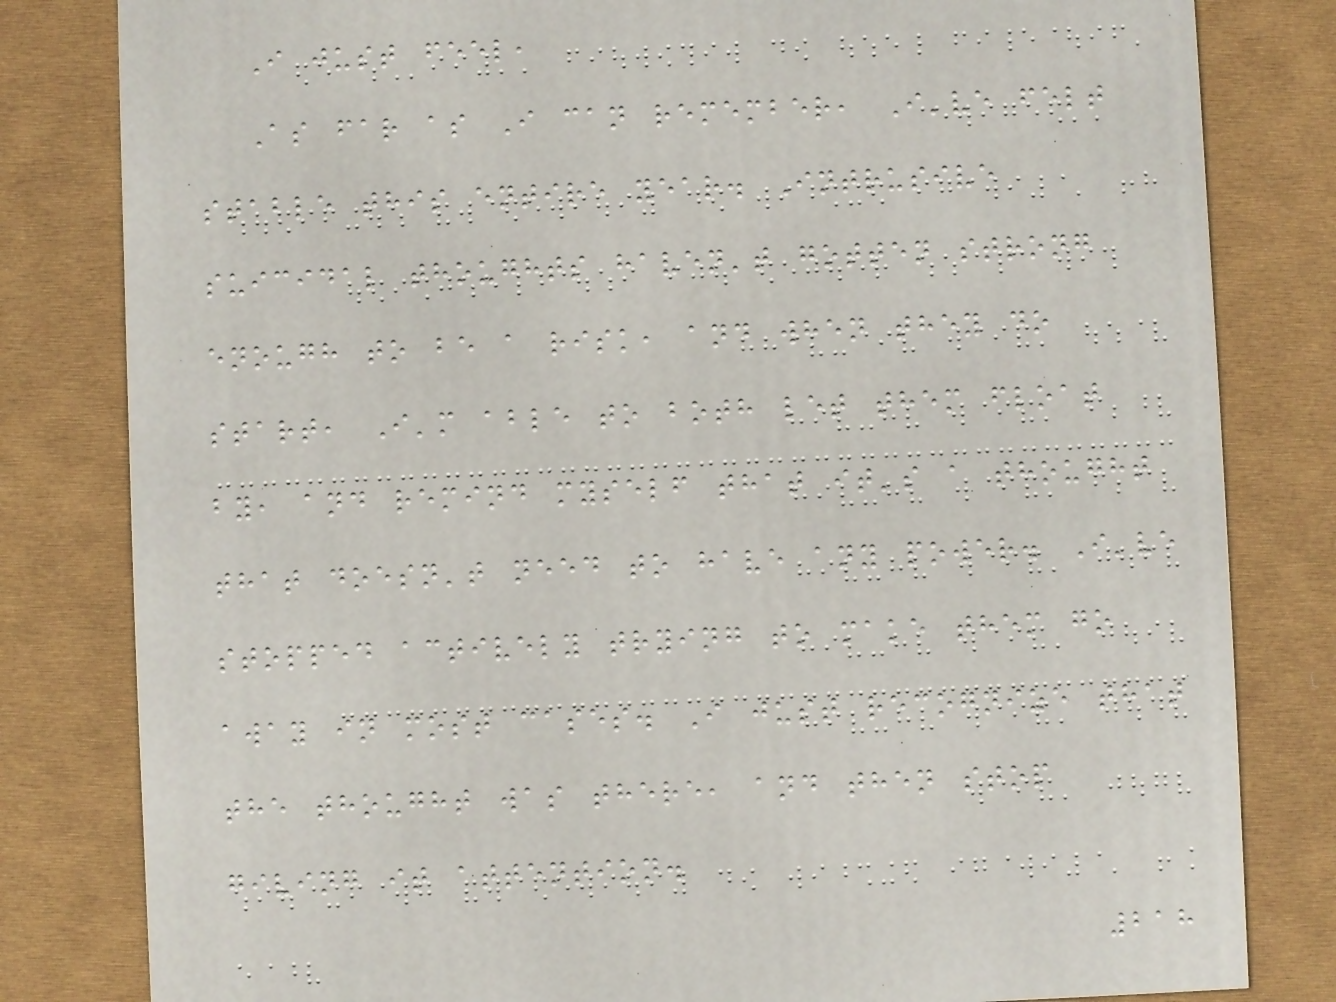I just feel,
As far as I can remember, I've felt
stable this entire year. Intrusive
suicidal thoughts haven't gotten strong
enough to be a risk, and when they do
start, I'm able to both let them float
by, and remind myself that it's a thought
that doesn't need to have any power. I've
stopped actively trying to make them go
away in most cases. I just recognize that
the thought was there, and then stop
giving it attention.
218
